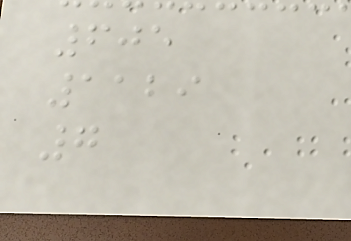605
1129
7
